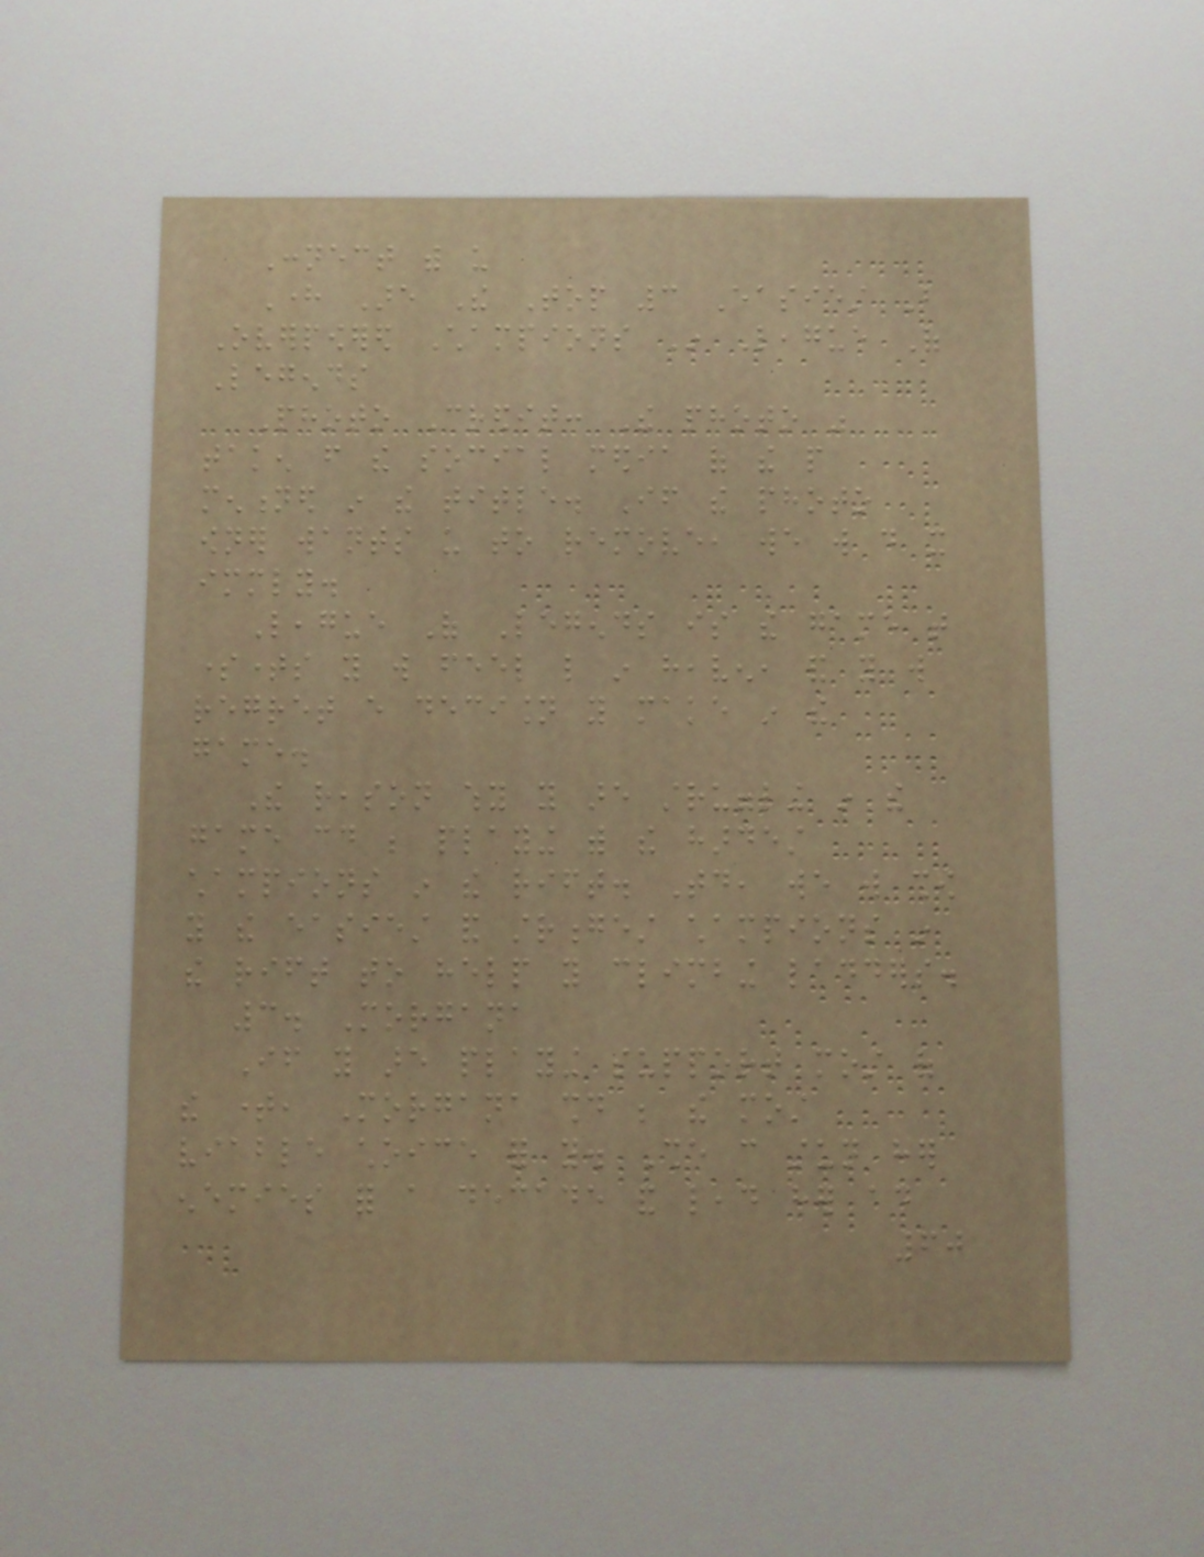Connect with us
Here Are The Top 3 Easiest But
Overpowered Champions In League Of
Legends
Photo Credit: The photo was
taken from the social media of the people
mentioned in the title. If the photo
owner wants us to remove, we will do it
immediately.
League Of Legends is the game that
sometimes you will feel like in heaven, and you will
regret every decision you make in the
game.
The reason why you are struggling in the
game could be playing with the hardest
champions in the rift. Today, we will show
you the easiest and strongest champions in
the rift to help you climbing ladders.
3. Morgana
If you are playing support most of
the time, Morgana should be the most
viable choice for you. She can stun her
enemies for a decade and lead her ad
60
